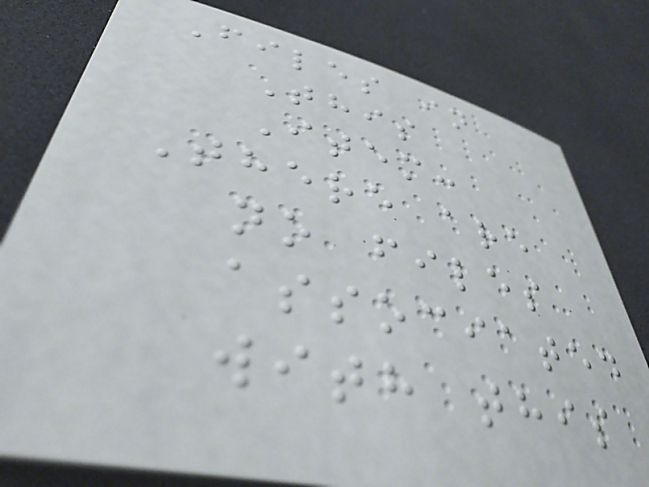Files in
This
Item:
There are
no files
associated
with this
